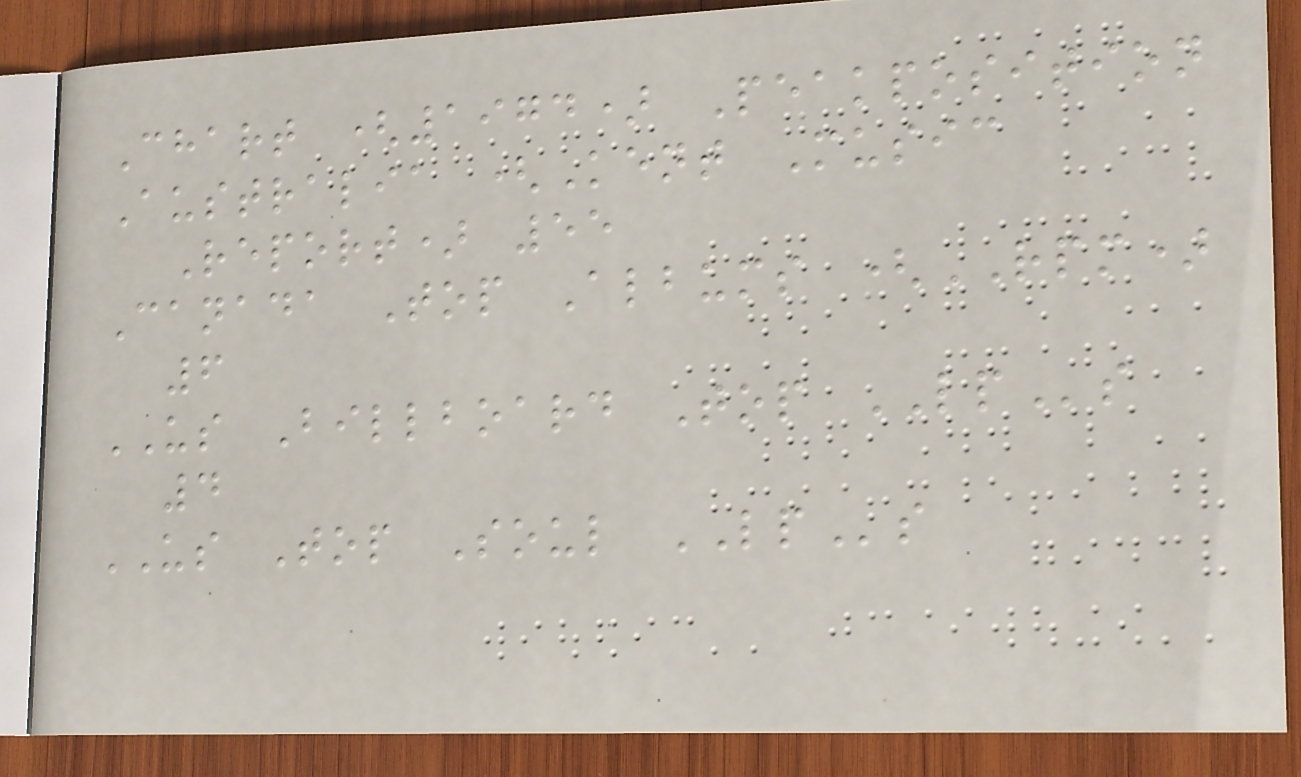Chart (1974) Peakposition
Australia (Kent Music
Report) 55
Canada Top Albums (RPM)
6
US Billboard Top LPs
4
US Top Soul LPs
